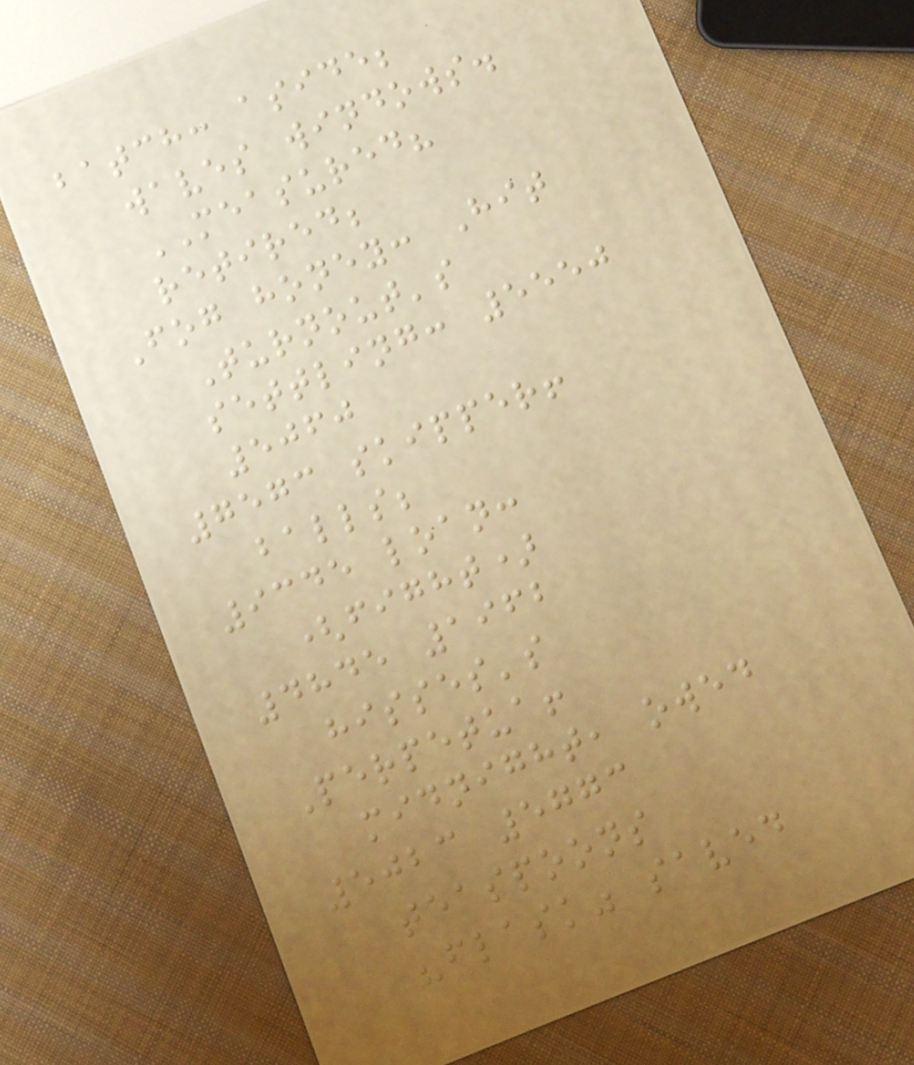batch: aside;
waves windows.
MEASURED?
retired;
Fog honey: Hit
Turnout's
settling: 5550
5060
7573 skipper!
balls;
9345 loan:
(fight)
4845 1962
hisses's
Perpetua!
midnight, owed
5023 5773
teaspoons
"flask" saved
